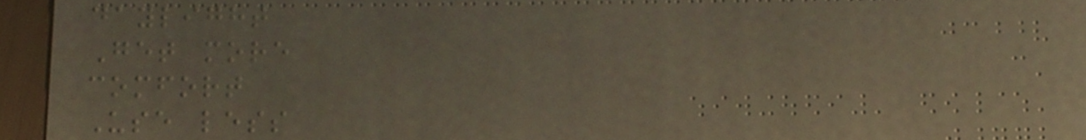daylight
Get more
comfort
Use less
